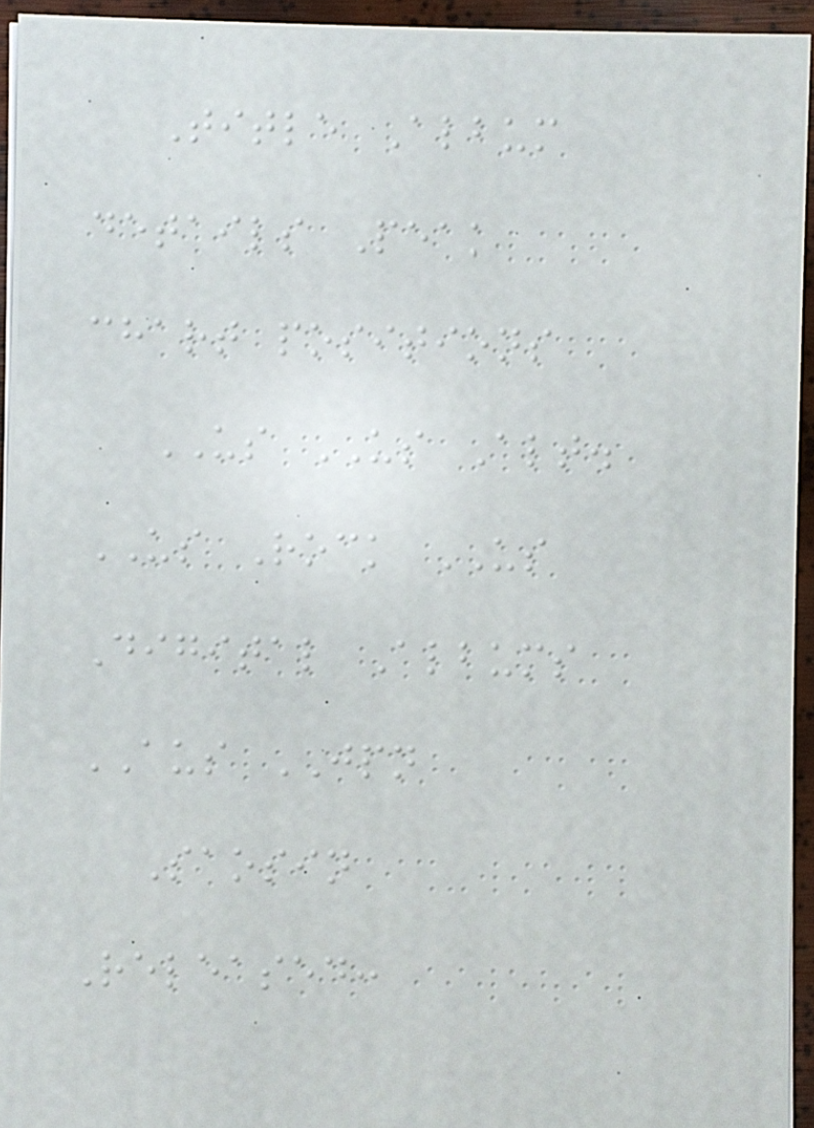Title Album
details Peak
chart positions
US US Alt.
US Rock US
Digital Albums
AUS JPN
Saosin
Released:
